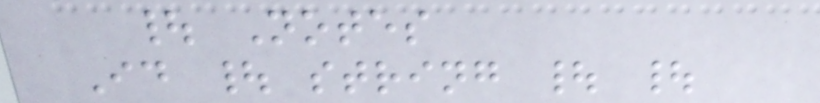| Notes
Id | string | |
